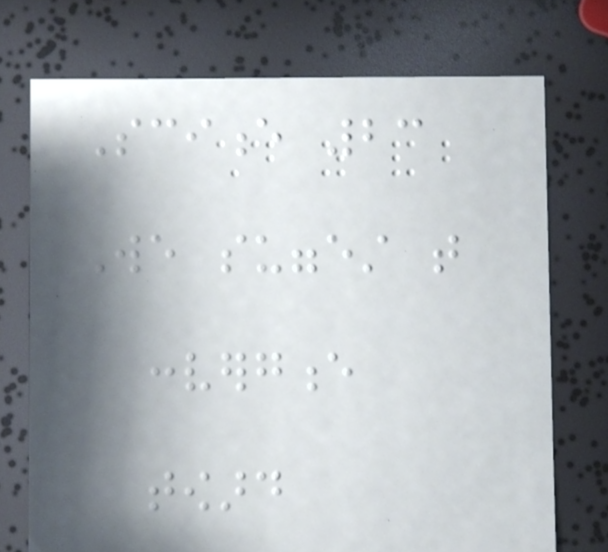Science 23
We suggest that
convergence
toward
